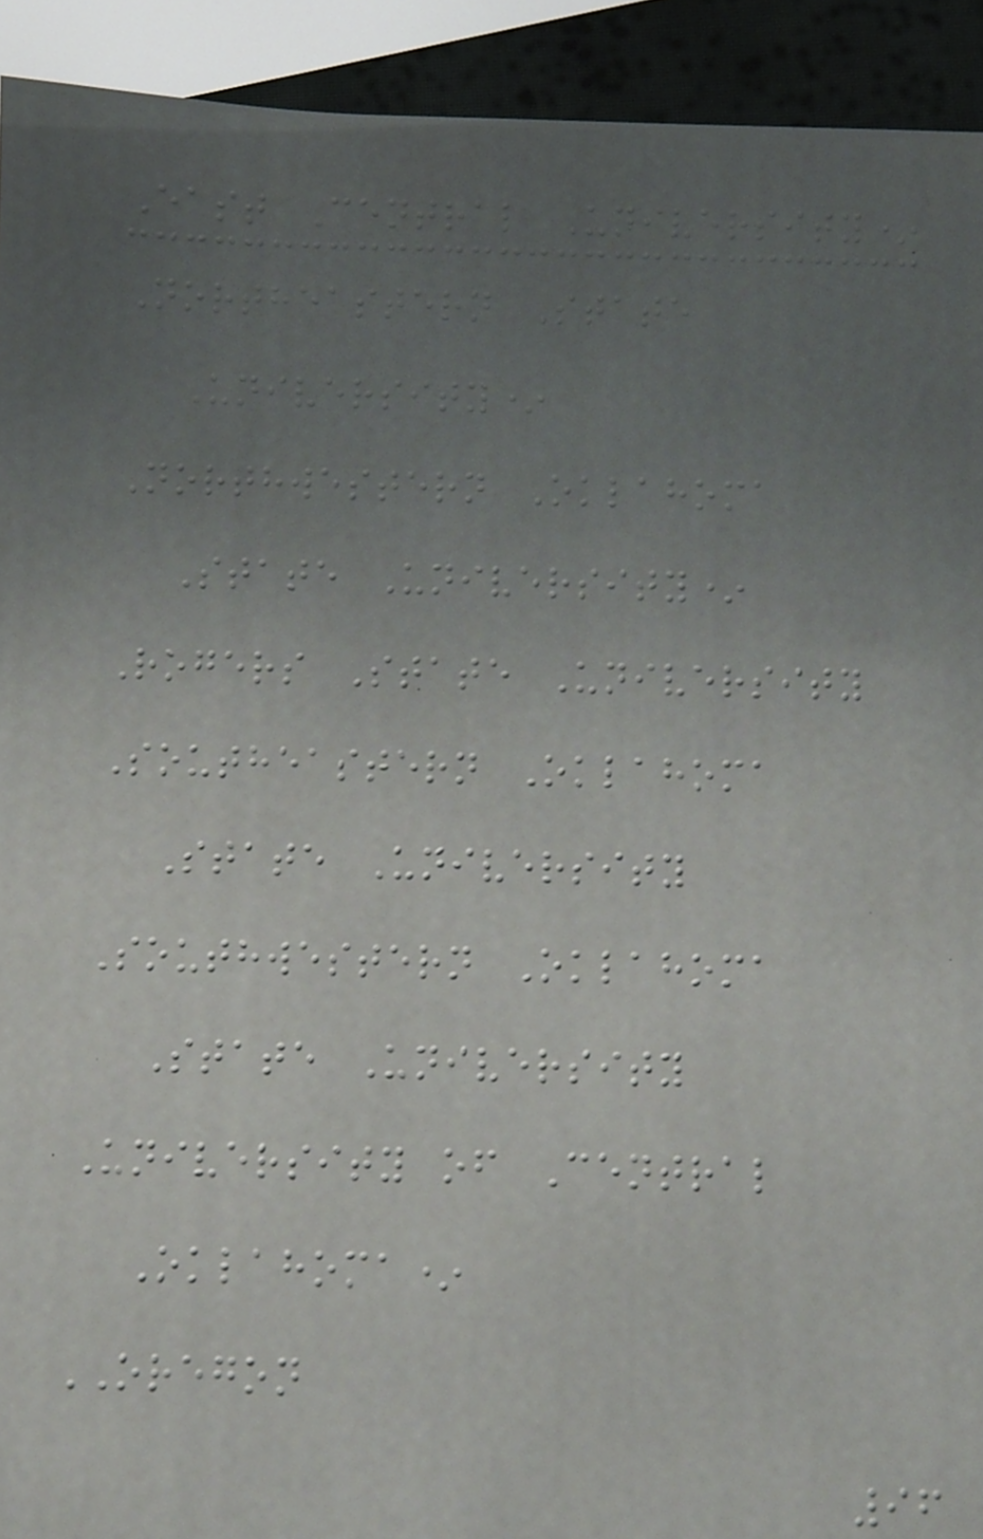East Central University*
Northeastern State
University*
Northwestern Oklahoma
State University*
Rogers State University
Southeastern Oklahoma
State University
Southwestern Oklahoma
State University
University of Central
Oklahoma*
OREGON
96
